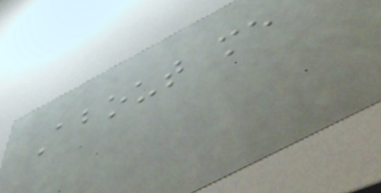About me
